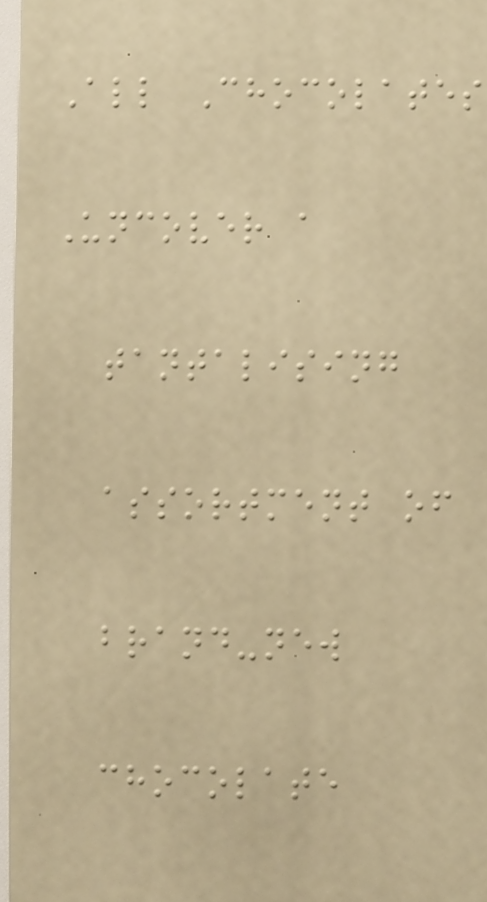All Chocolates
Uncover a
tantalising
assortment of
brand-new
chocolate
